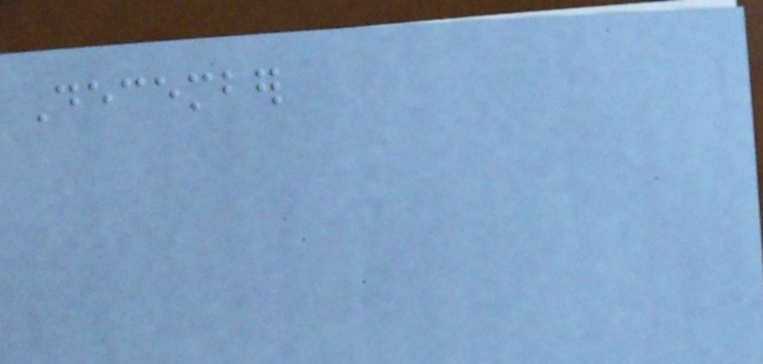December
